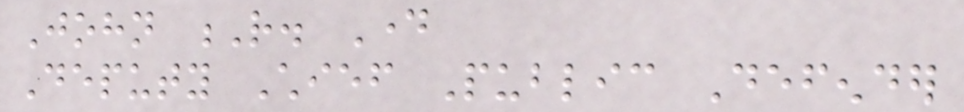John R. Day
Deputy Chief Public Defender
